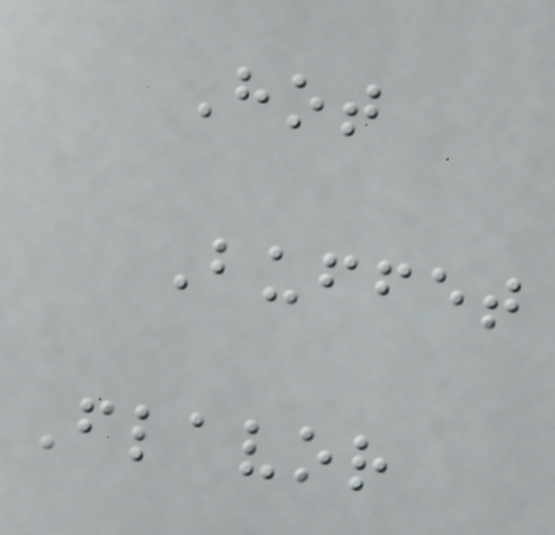Hot
Buffet
Flavor
